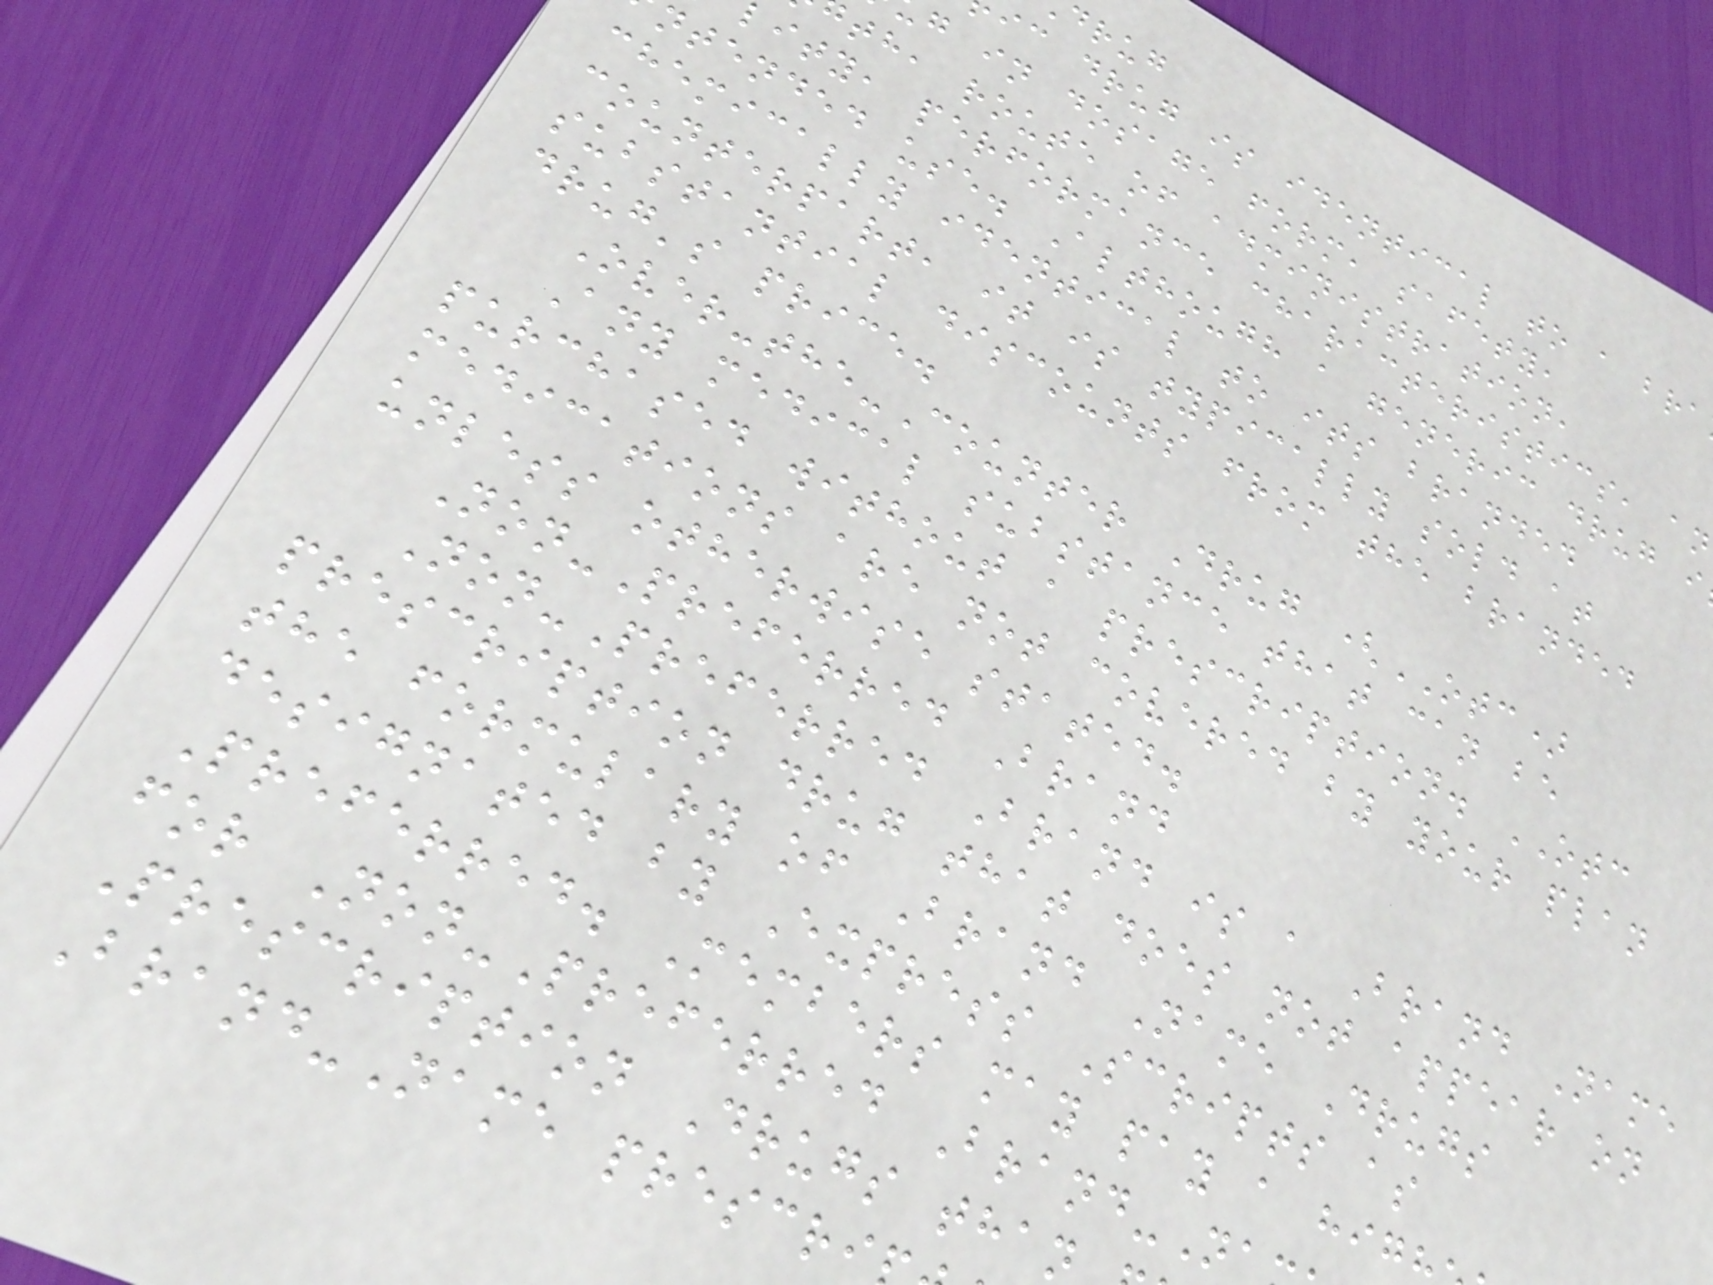drug
ic drug is identical to a bra
g in dosage form, safety,
th, route of administration,
ity, performance characteristics, an
ntended use. Although a generic drug i
chemically identical to its branded
counterpart, it is typically sold at
substantial discounts from the branded
drug's price.
Over-the-Counter Drug (OTC)
Any medical substance that can be
purchased without a prescription. OTC
medications are not covered by your plan
unless otherwise stated.
Non-Preferred Brand
Non-Preferred Brand is a Brand Name
prescription drug that does not appear on
the formulary of Brand Name Drugs
designated by Express Scripts as
Preferred. Members may pay a hig
for Non-Preferred Brand-N
Prescription Drugs than
Brand-Name prescri
